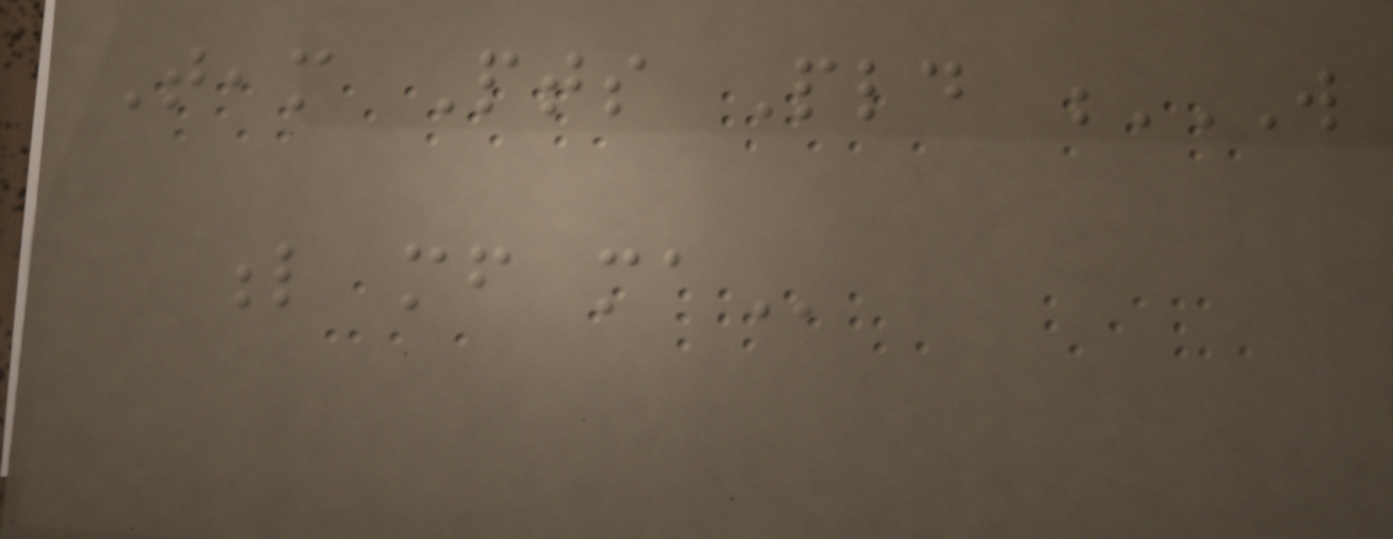Team Pts Pld W
L MF MA
